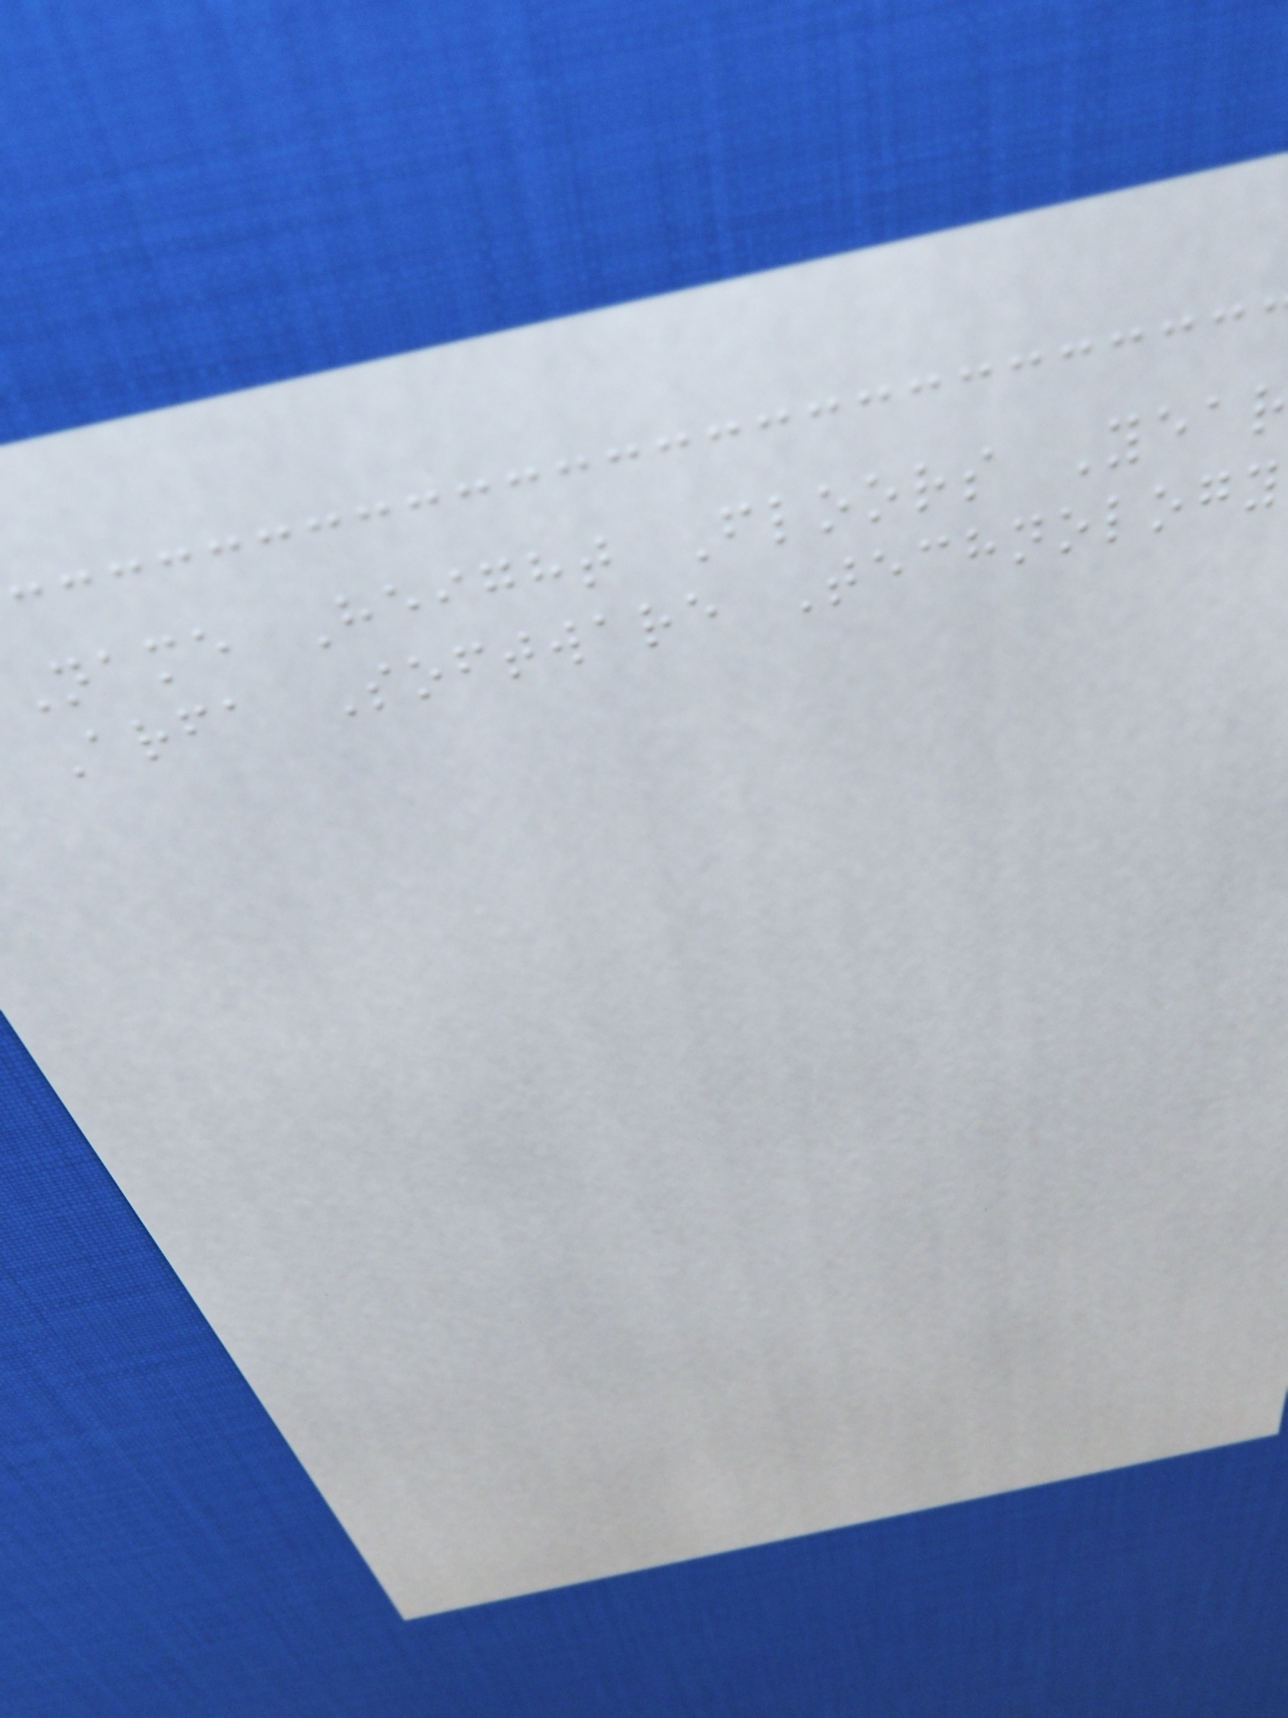Name Height Floors Year
Arfa Software Technology
